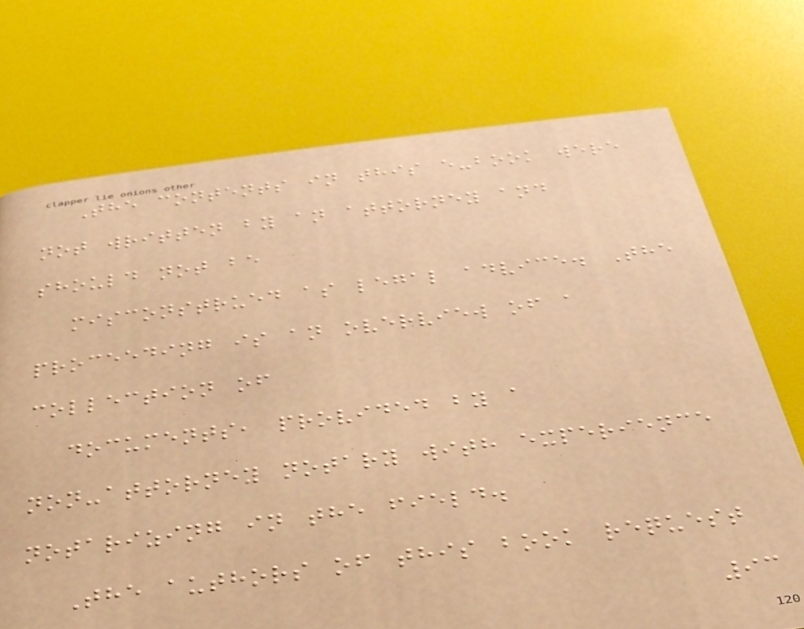The contents in this e-book were
not written by an attorney and
should not be
misconstrued as legal advice. The
proceeding is an overview of a
collection of
documents, provided by a
non-attorney notary with experience
notarizing in the field.
The authors of this book request
93
